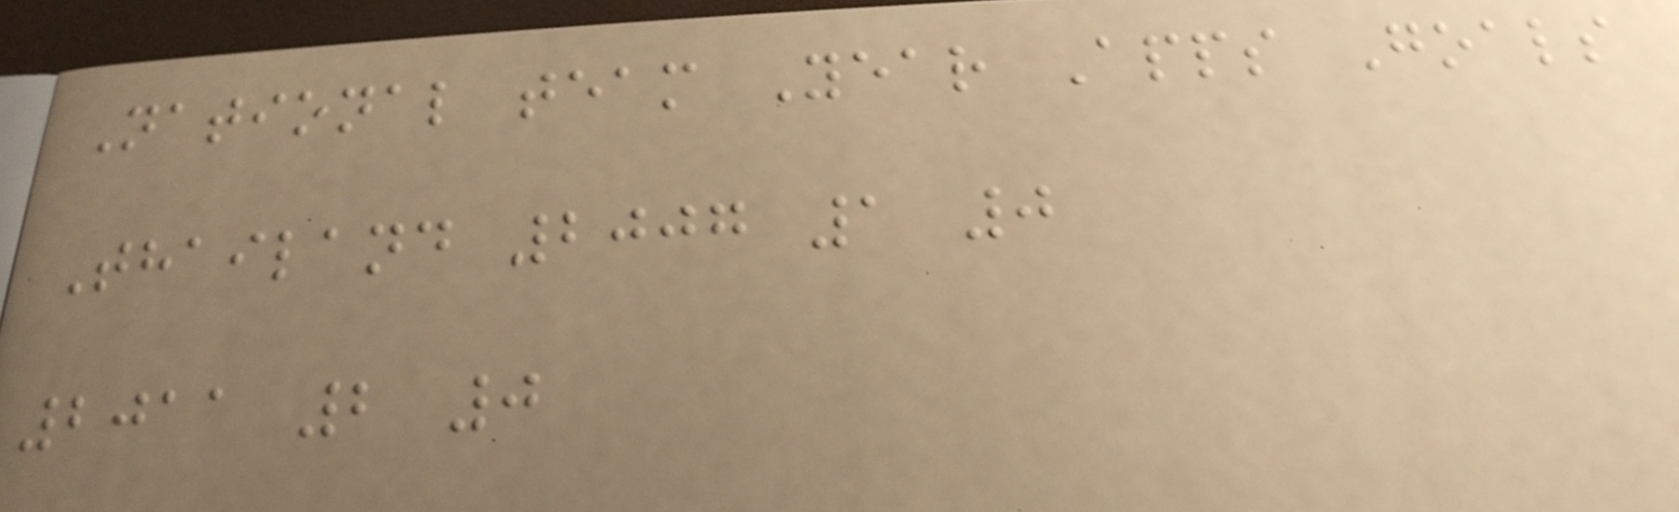National team Year Apps Goals
Thailand 2007 1 0
2011 2 0
